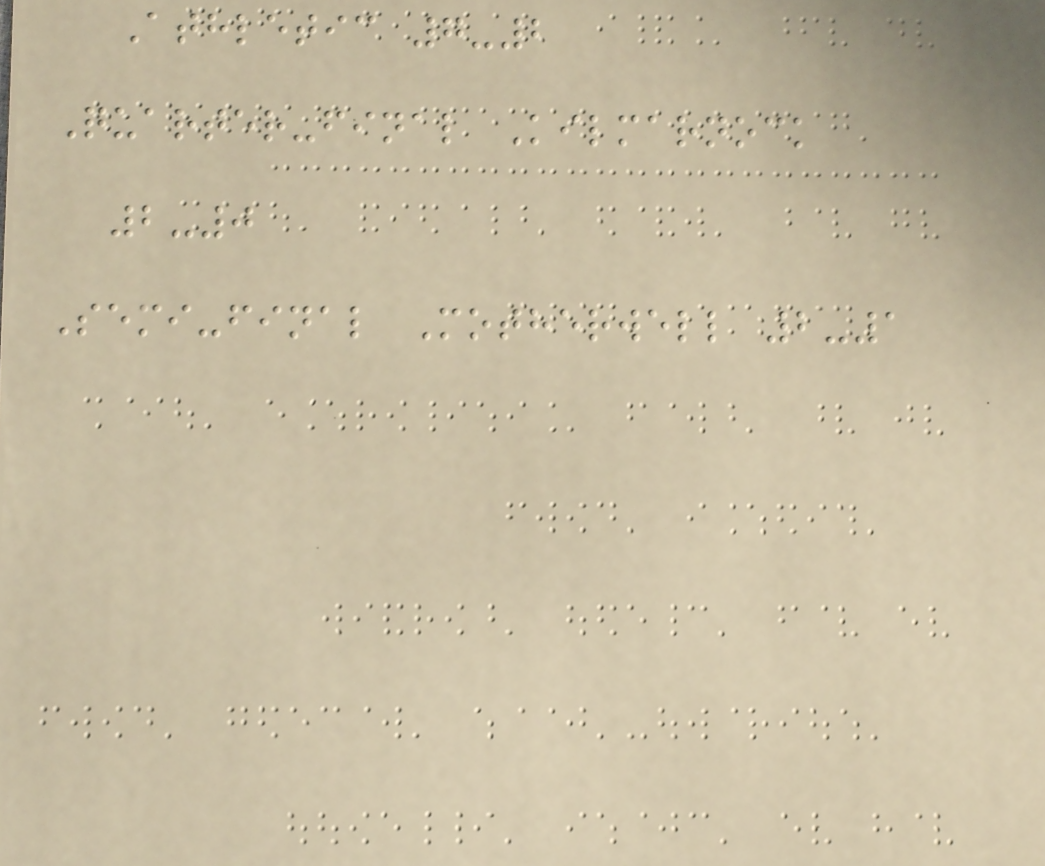Athletic 7-2
Quarter-final Kilmarnock
2-0
Semi-final Motherwell 2-1
